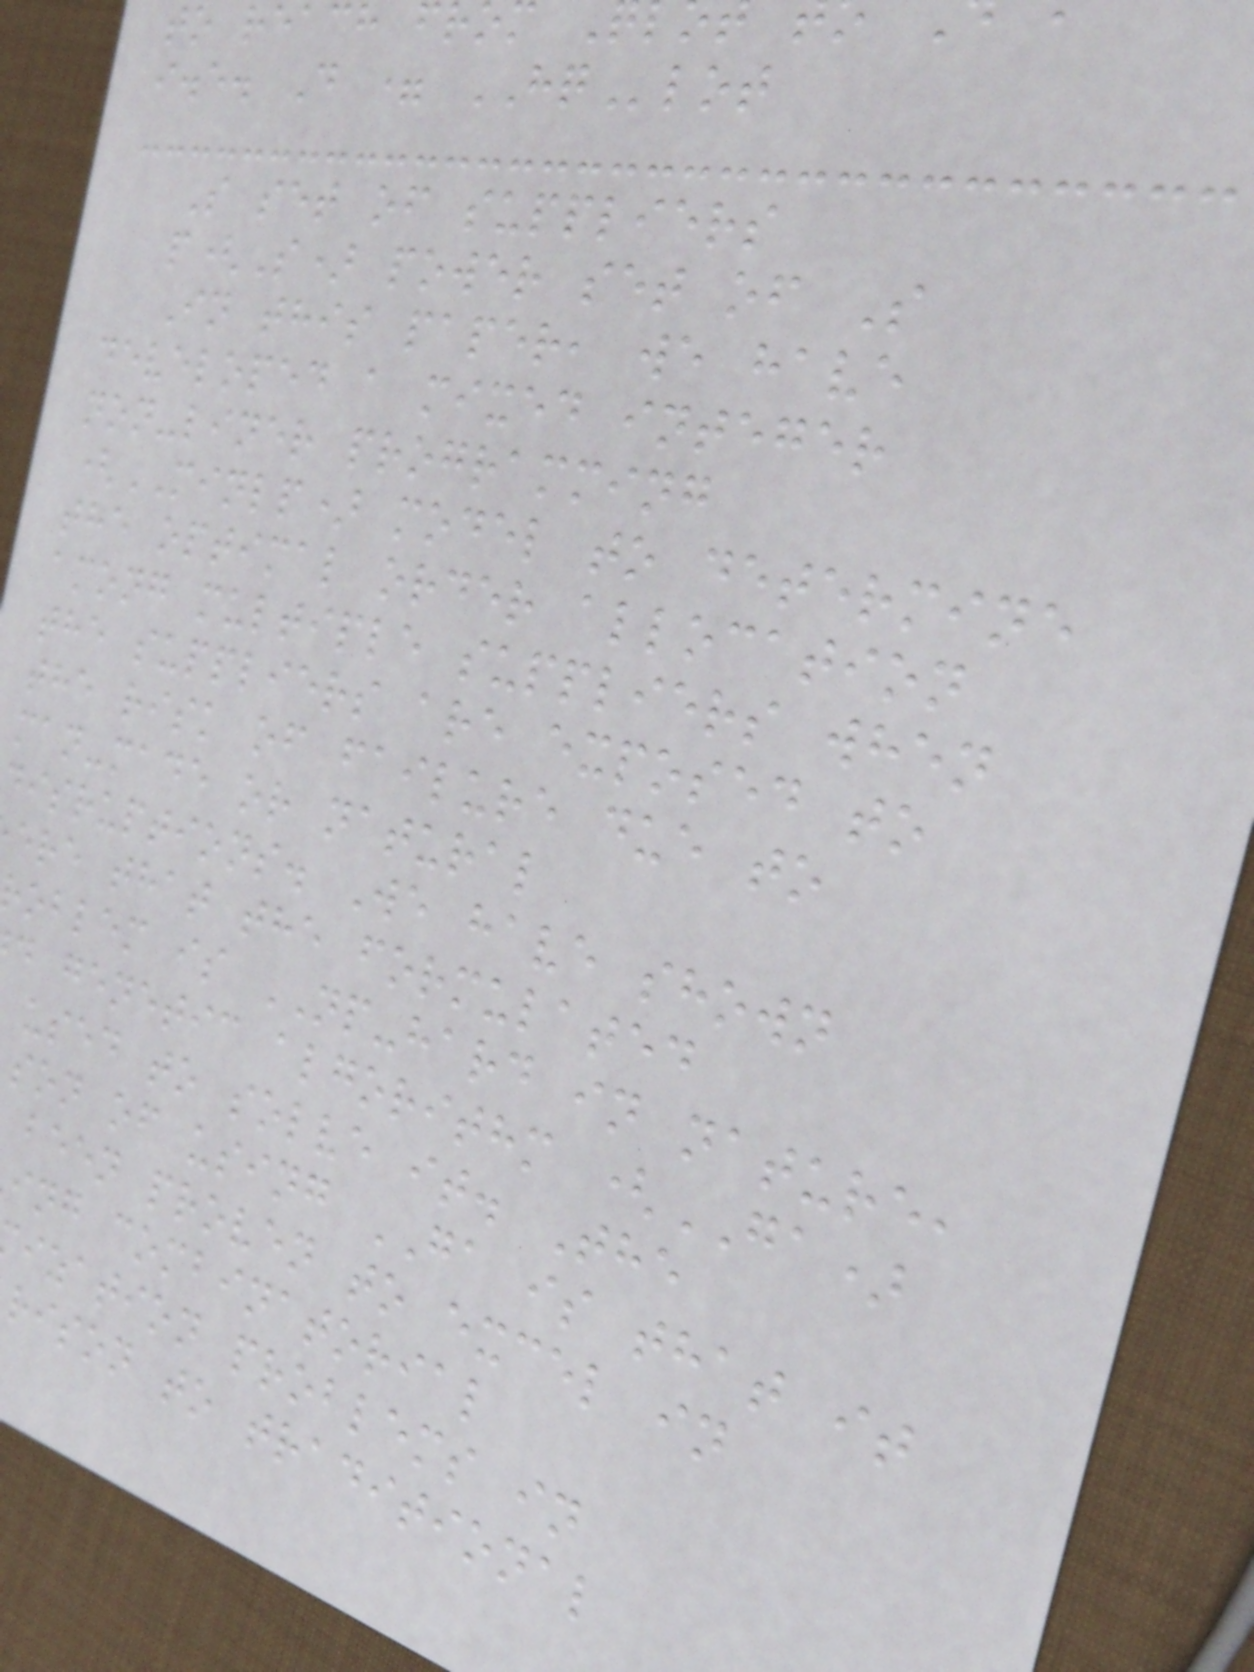to reach fro
i.e. D = HQlot
S set of suppliers
p(S) power set of S
In this paper, we have
developed a mixed integer
non-liner programming
(MINLP) model to determine
the optimal order allocation
among multiple suppliers when
the suppliers are exposed to
the risk of failure due to
man-made or natural
disruptions. We have shown
ere that the formulated
oblem is NP-hard in nature,
d genetic algorithm (GA)
used to solve it. The
son of using GA is that it
been proven to excel in
ing combinatorial
ization problems in
rison to traditional
